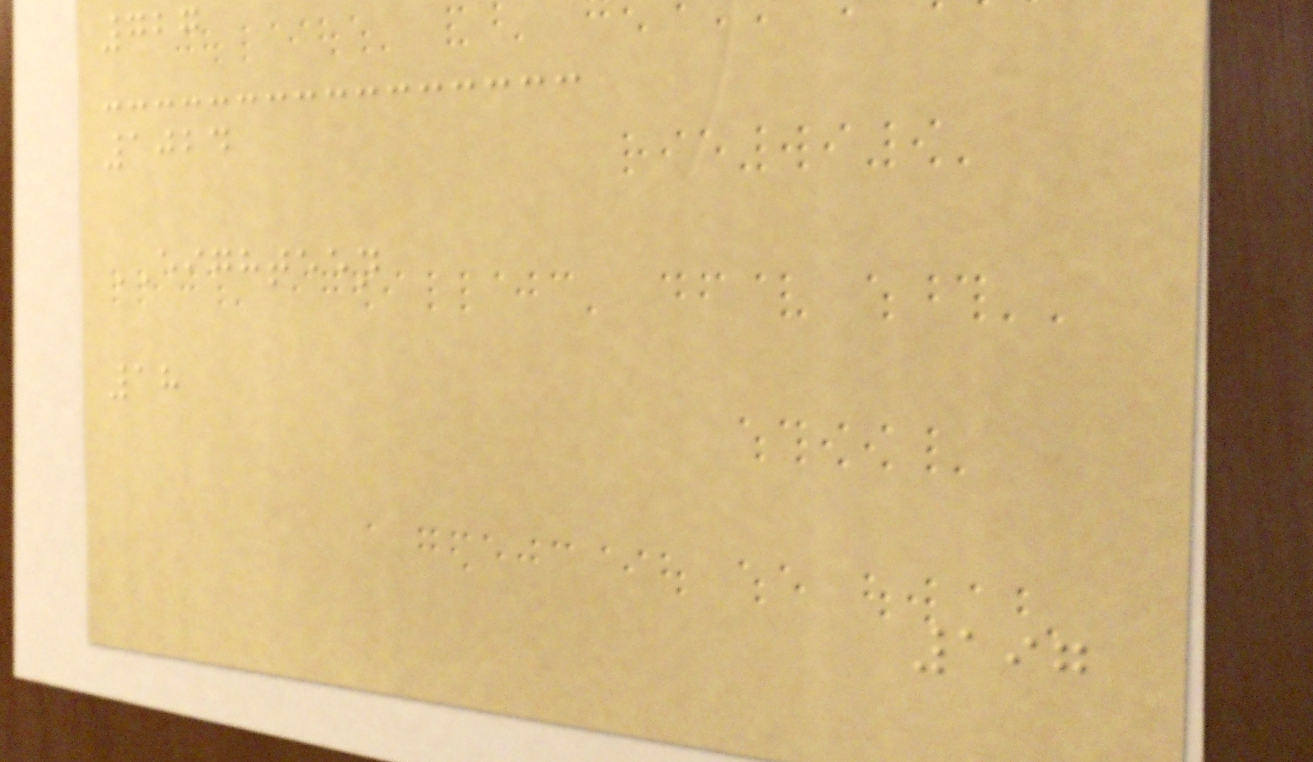727
1024
EIGHTEEN
18
197
